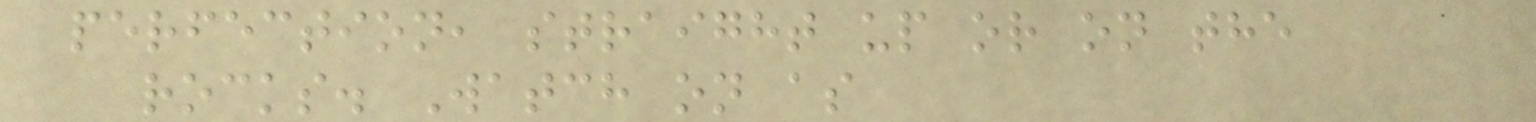perfection, straight up or on the
rocks. Watch on as
